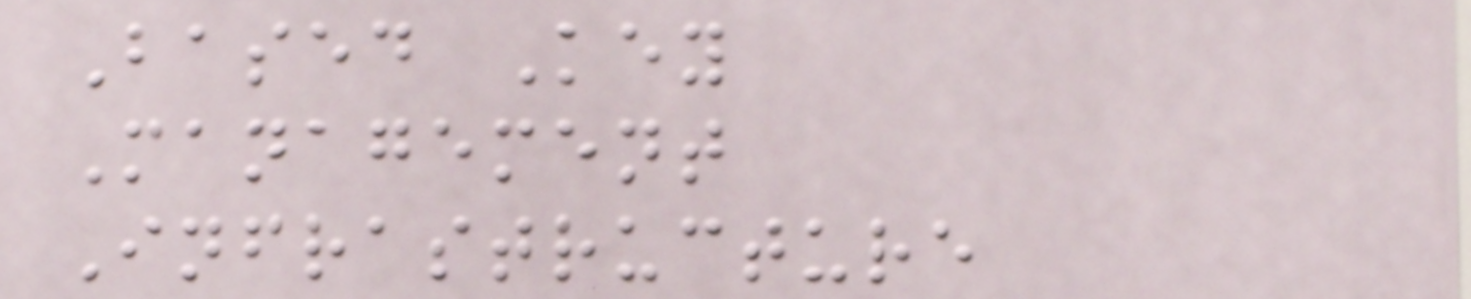Based Key
Management
Infrastructure
